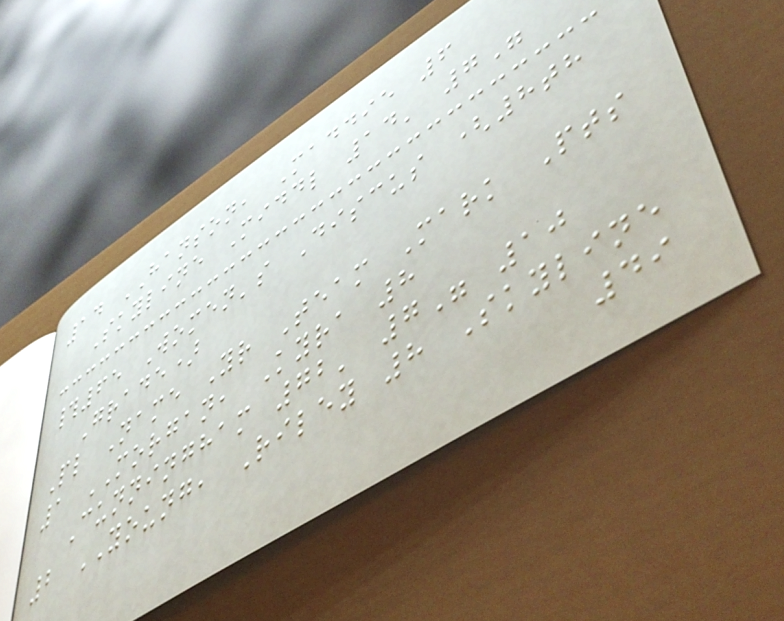14 HANSON, Maddie 6
Skyline Middl 14' 7"
#65 Women's Discus (8th
Grade)
Pl Name Yr Team Mark Pts
1 MORGAN, Kyra 8
Cunningham 72' 7" 10
2 YOUNG, Riley 8 Skyline
49
